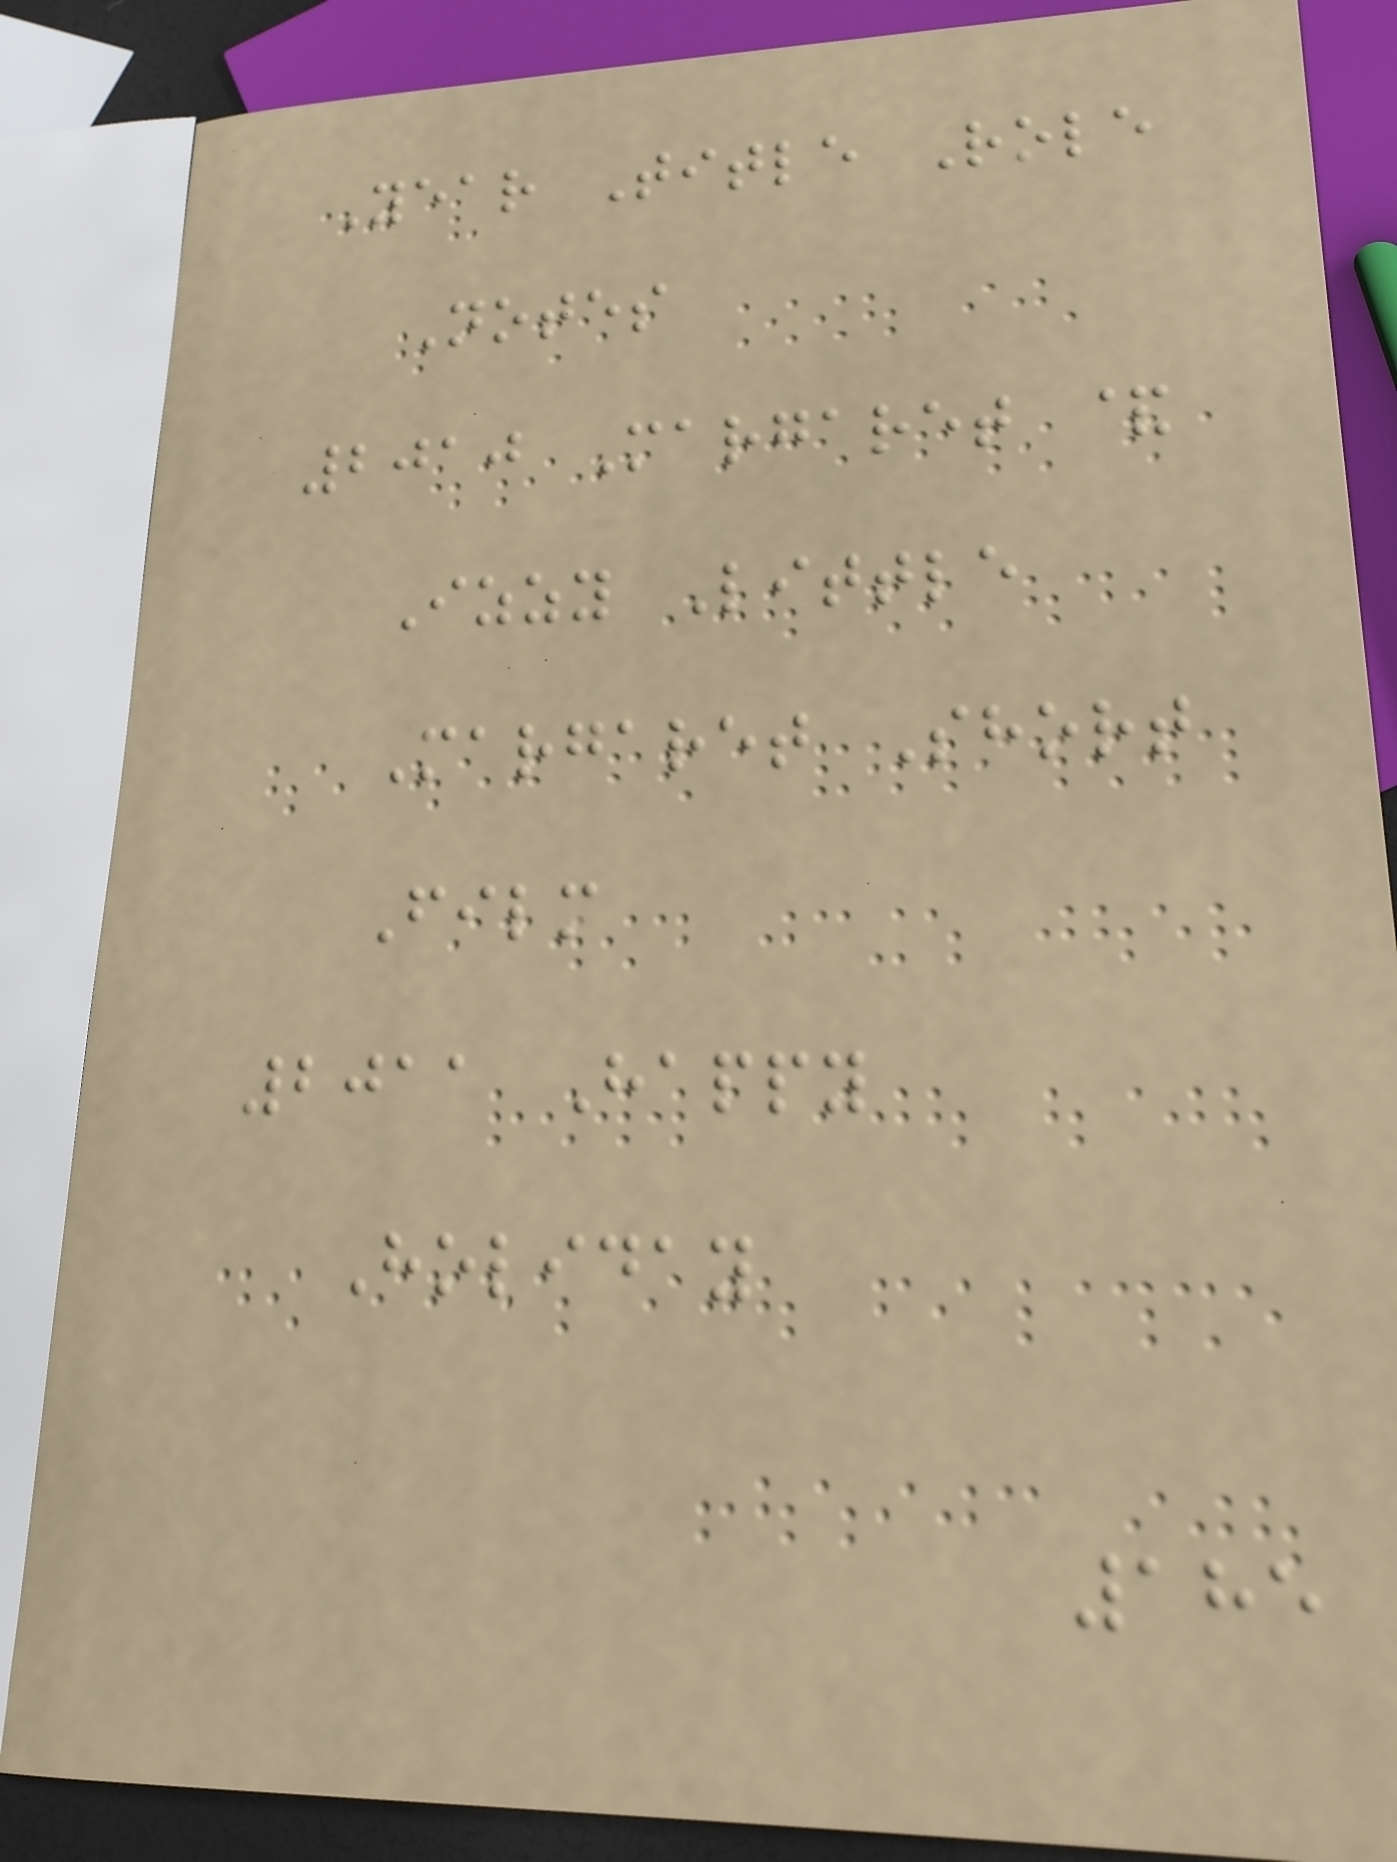Year Title Role
Notes
2010 Margaret &
Izzy Little
Margaret Short
Film
2011 Happy
Holiday
185
